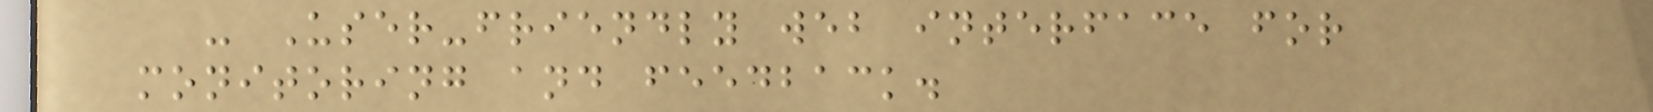- User-friendly web interface for
monitoring and feedback.
